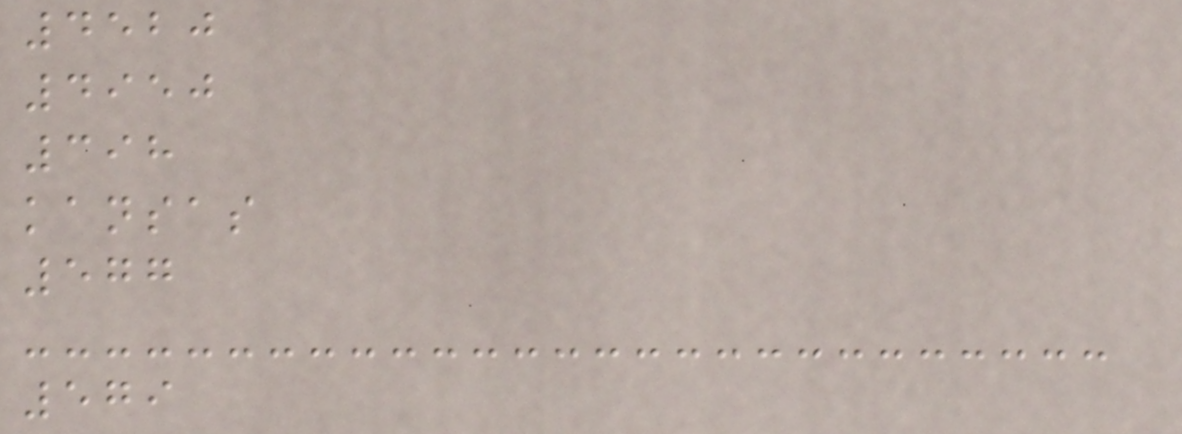4520
4950
398
kansas
577
579
